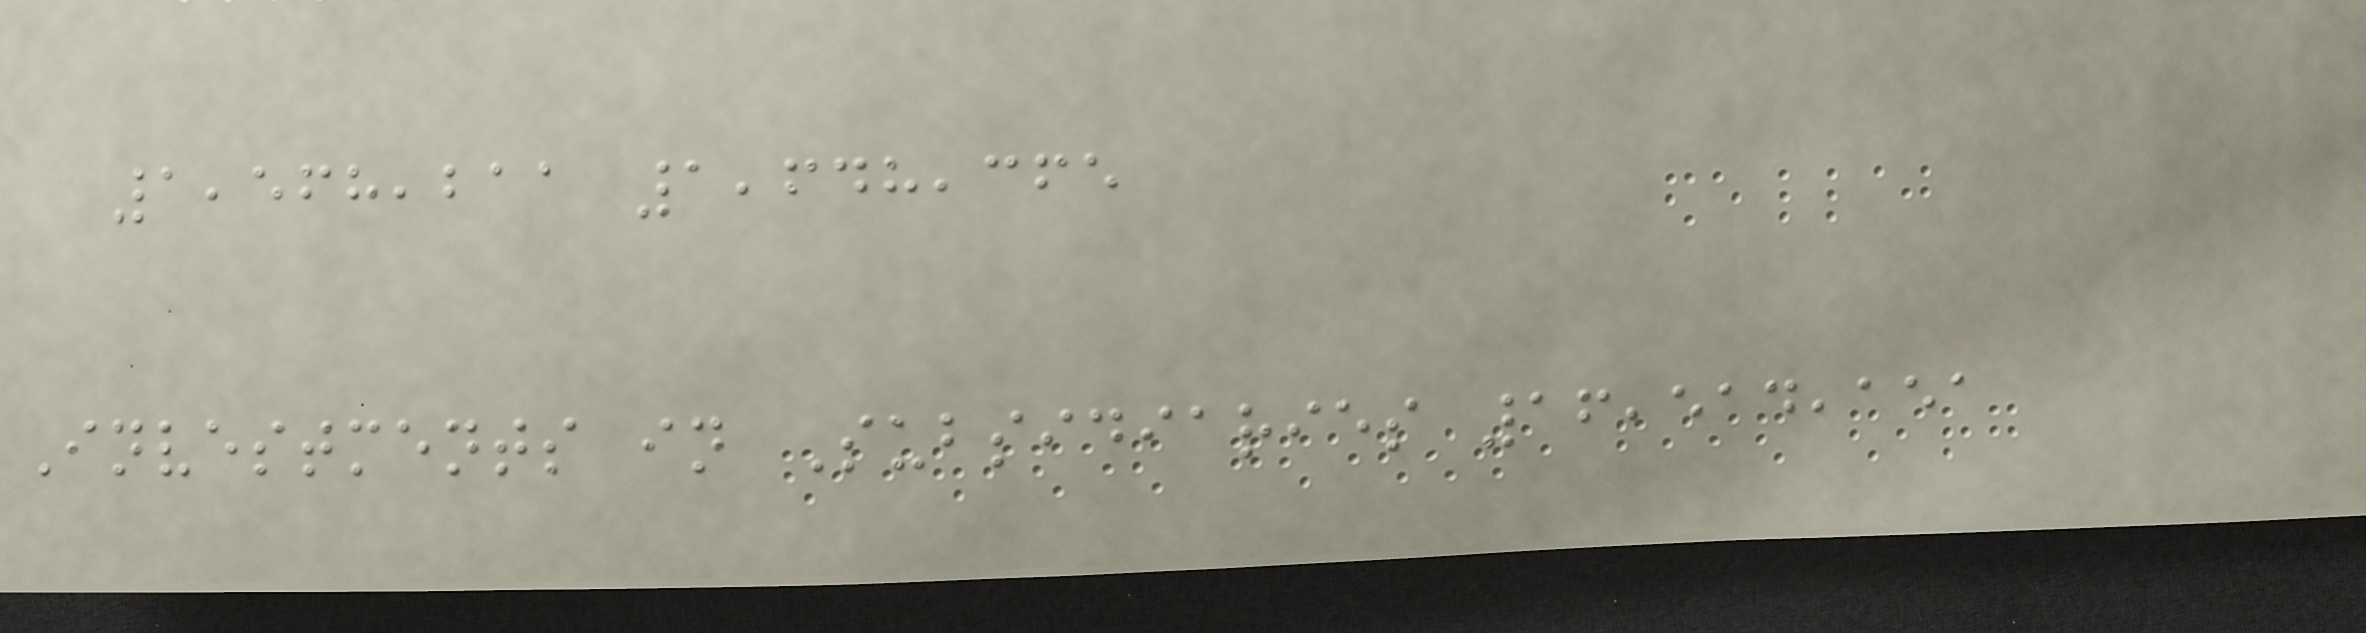1,568,211 1,648,365
Investments in Subsidiaries 16,514,151
